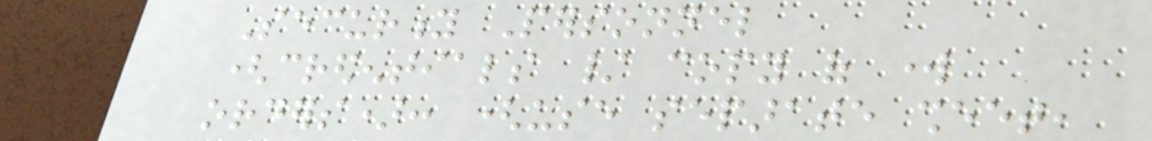Security Personnel
(credentials / copy of work
orders): (use separate sheet,
